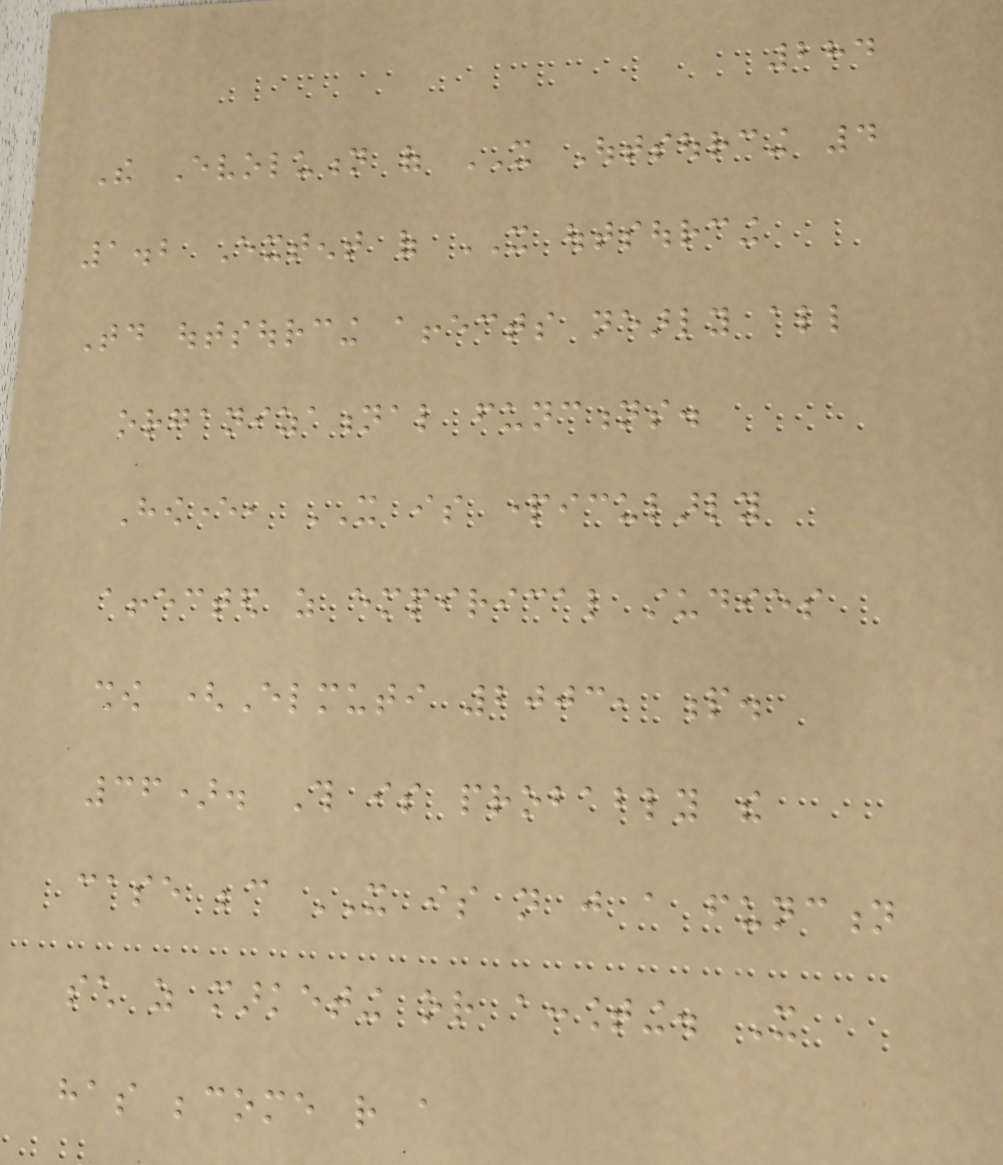284
The Evolution of IT Outsourcing 4
1.2 Extent of IT outsourcing
Today outsourcing affects nearly all
organizational functions.
However, IT is particularly
affected as empirical studies
show (Elmuti 2003, p.
36). This is probably the
case because IT is not just a function
such as marketing or accounting. It
has become rather a
